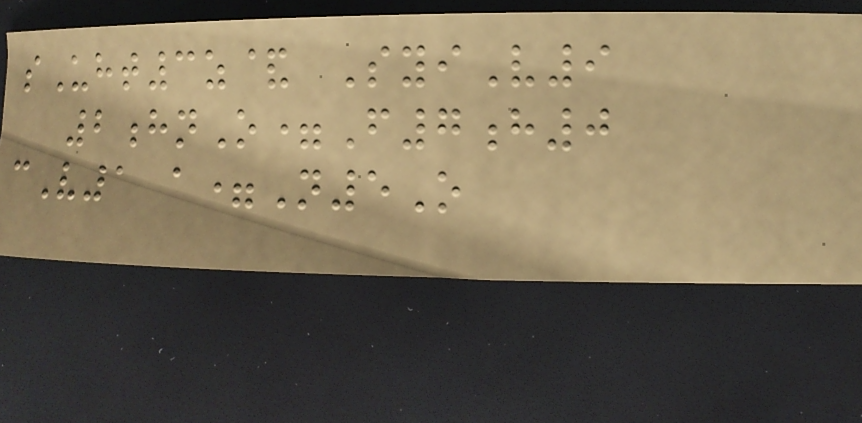sUht3z& SyiV9
2hnO=F7h0
cV1 a=N5O
